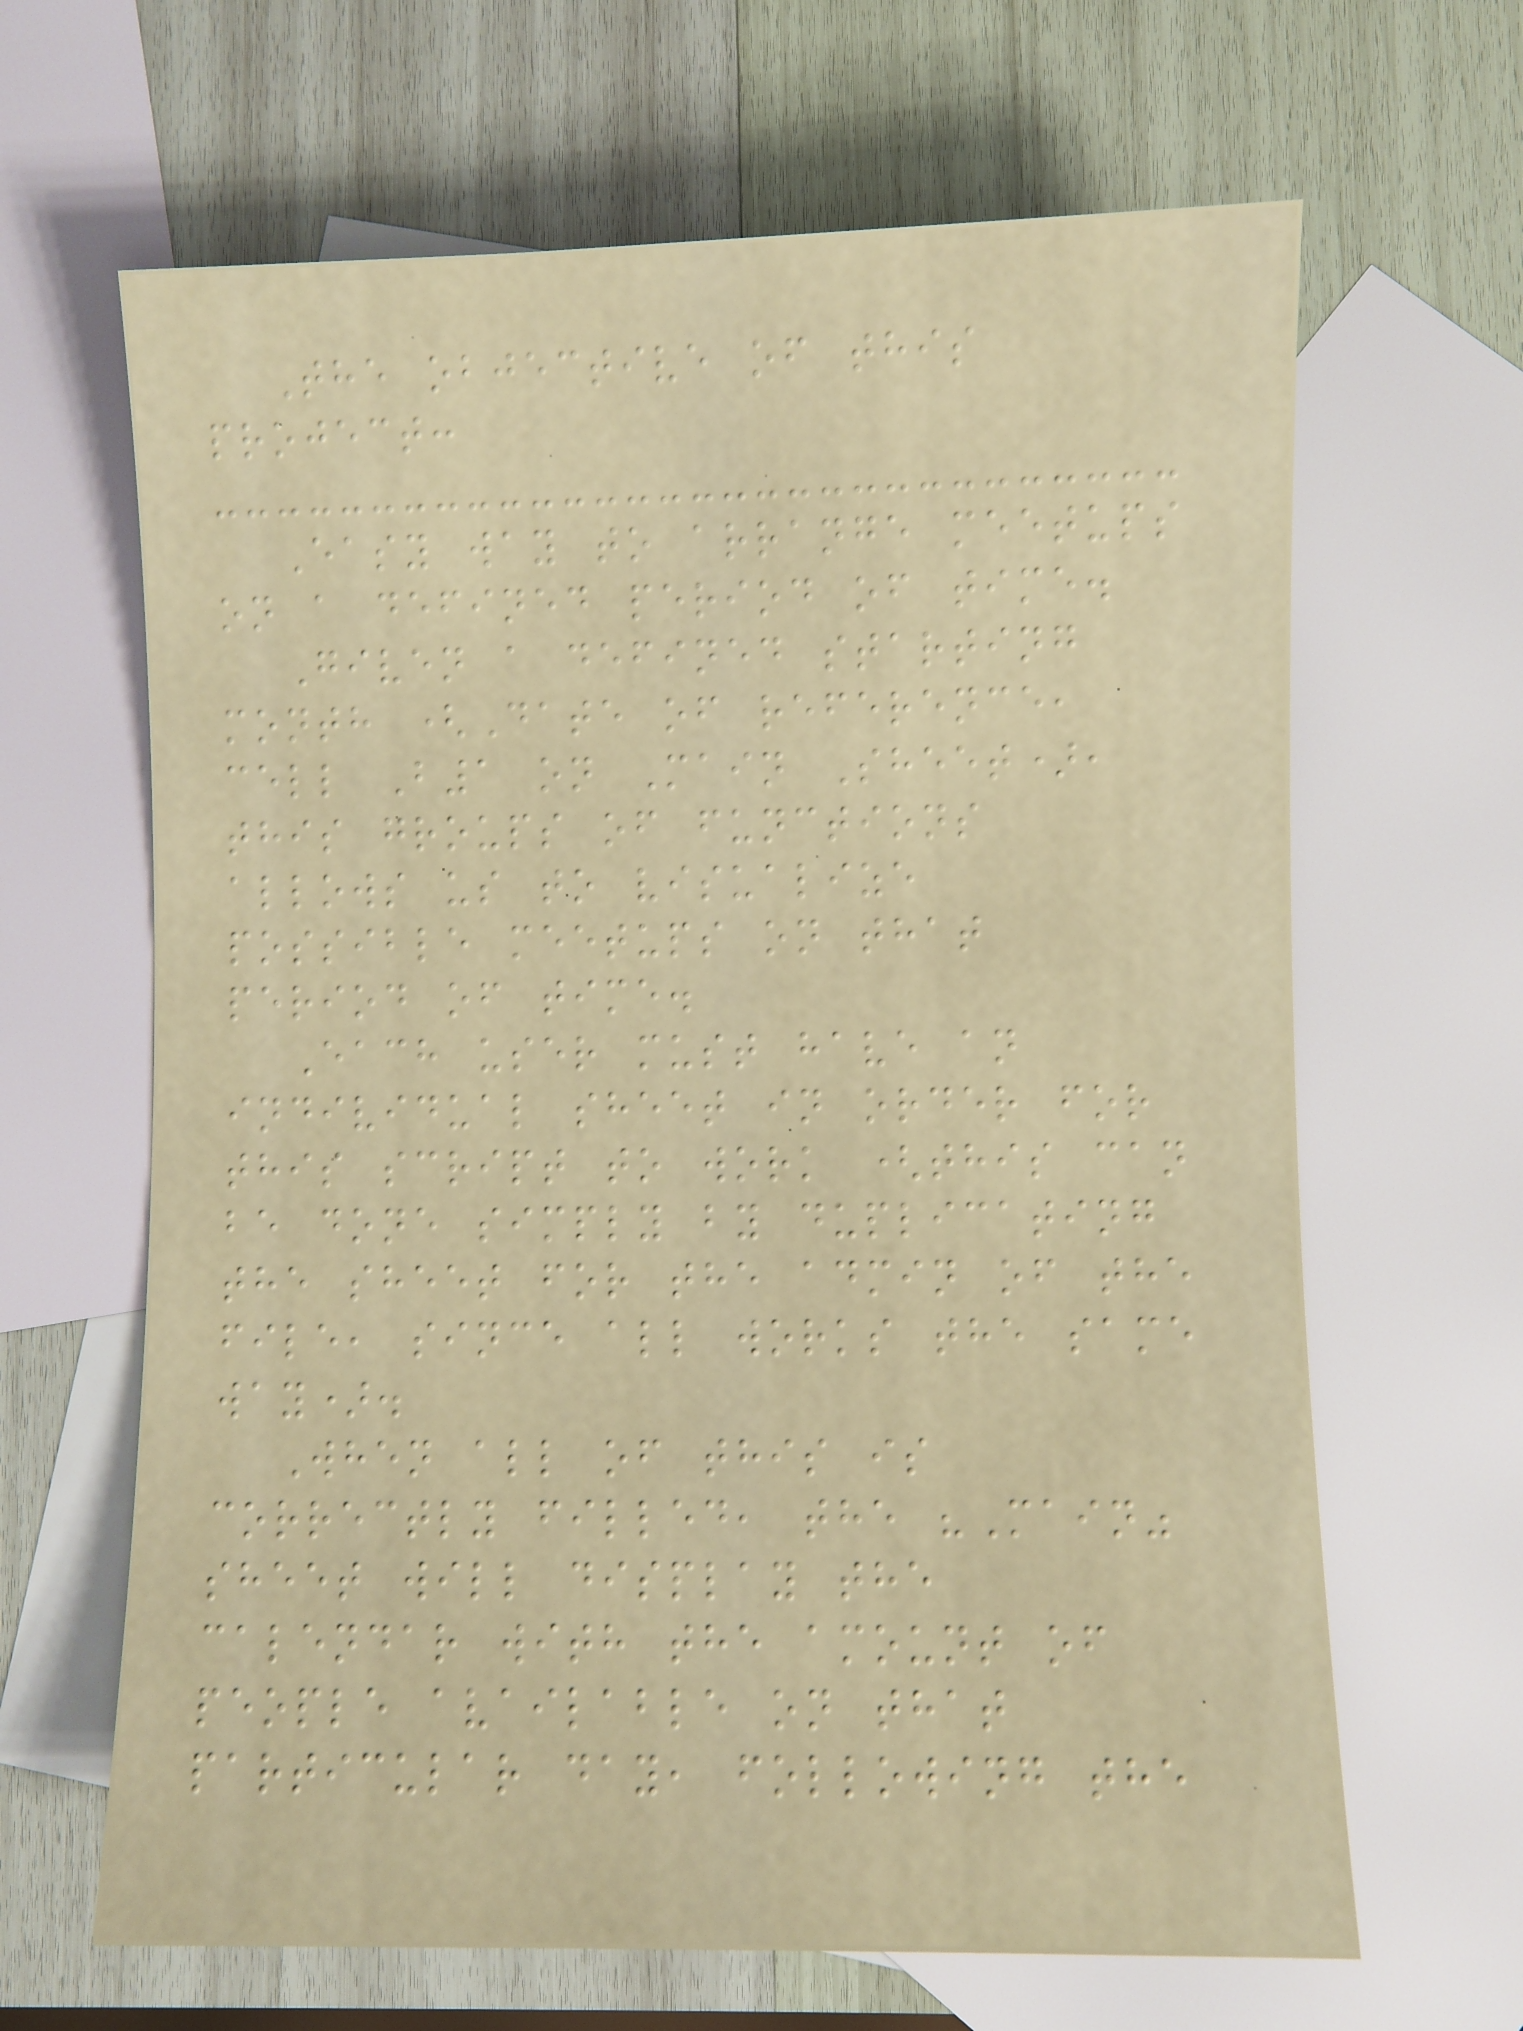The objective of this
project:
Easy way to arrange meetups
on a defined period of time.
Given a defined starting
month (Date of reference,
cell B1 on Main Sheet),
this groups of functions
allows us to visualize
possible meetups on that
period of time.
Each user must have an
individual sheet in order for
this script to work (this can
be done simply by duplicating
the sheet for the admin of the
file, since all works the same
way).
When all of this is
correctly filled, the "Main"
sheet will display the
calendar with the amount of
people available on that
particular day, following the
